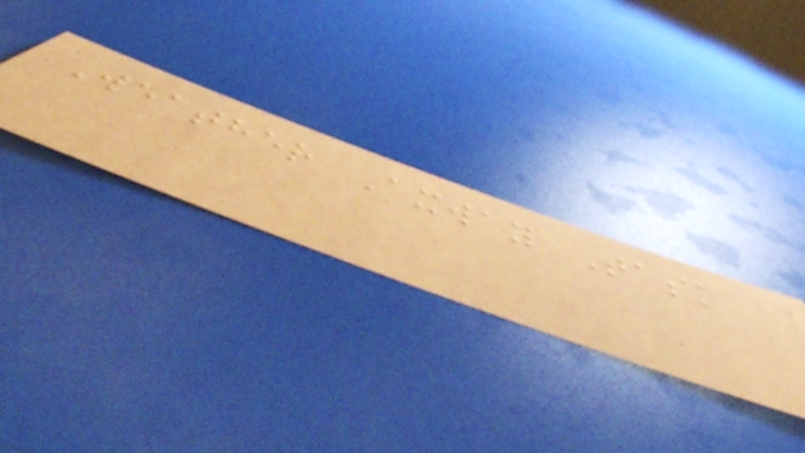Weather Axway Task
